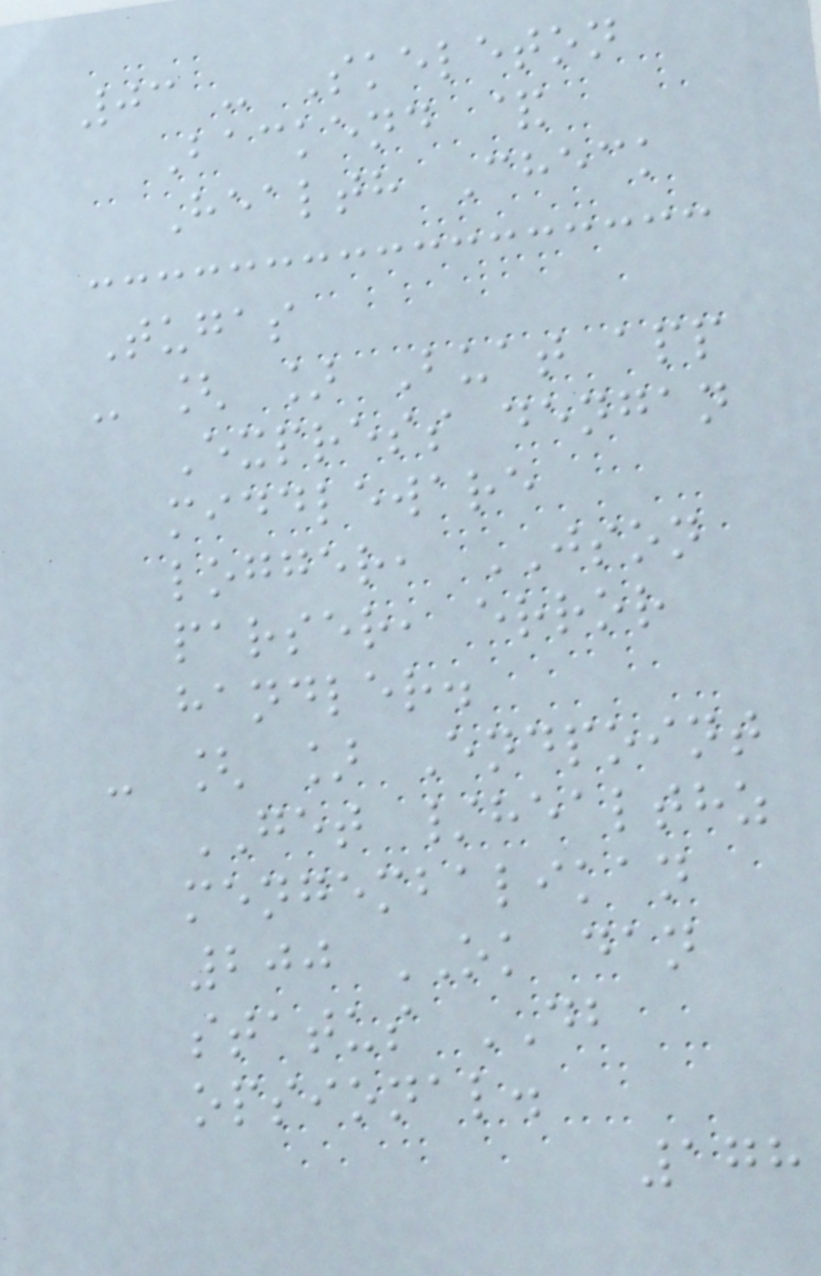03 - Skeleton
Backend &
Health Check
Tugas
- [ ] Buat app
Express dengan
middleware
logger, JSON
parser, error
handler.
- [ ] Endpoint
GET /healthz
mengembalikan
200 OK dan
status DB
opsional.
178
